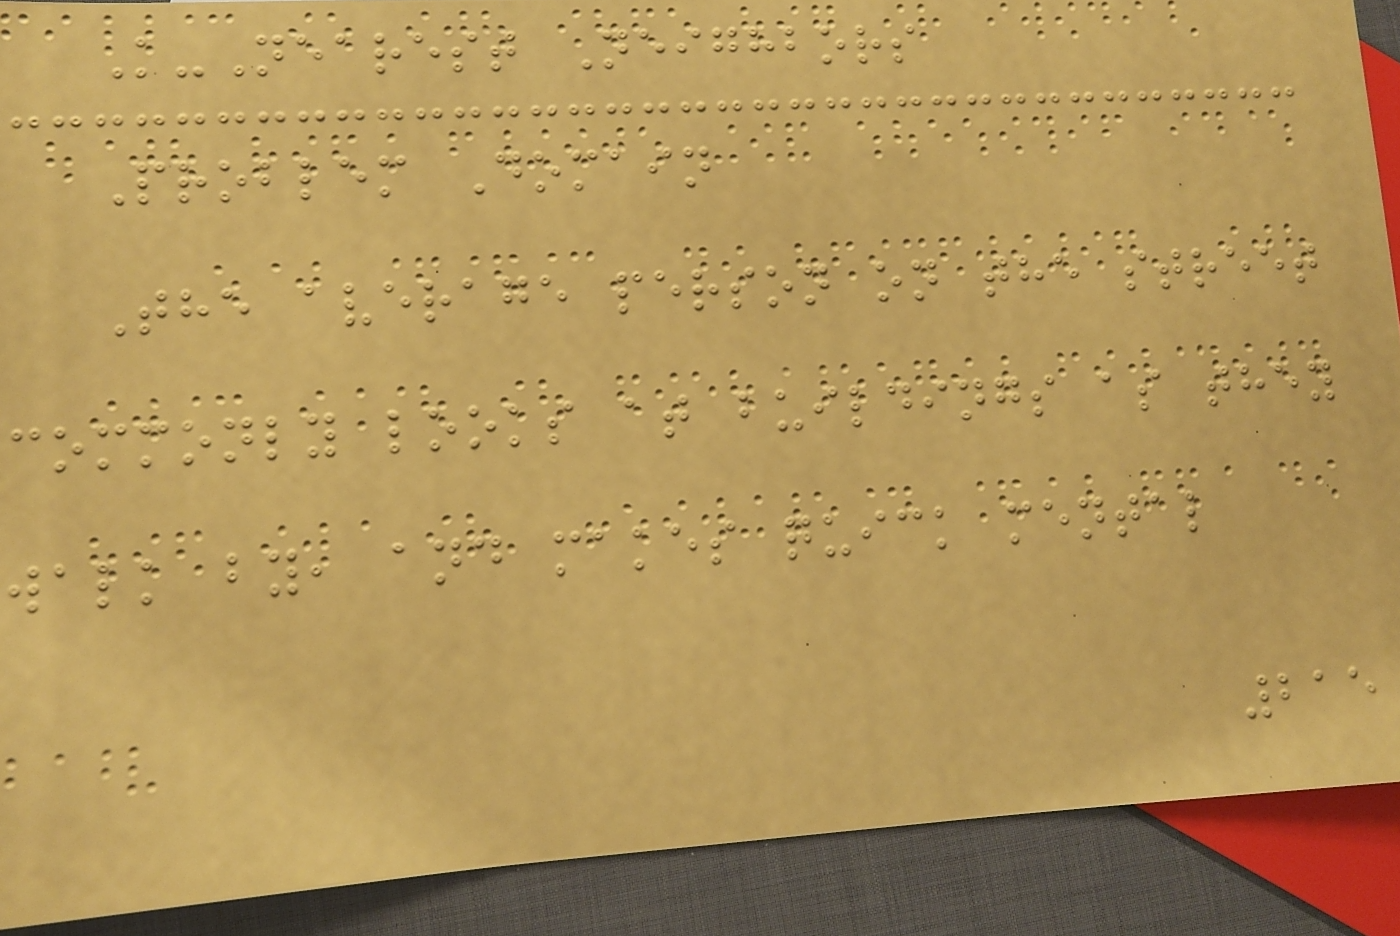K-Nearest Neighbors
Problem Domain
The average person on the street
commonly looks at buildings as they
walk by, and makes quick mental
215
